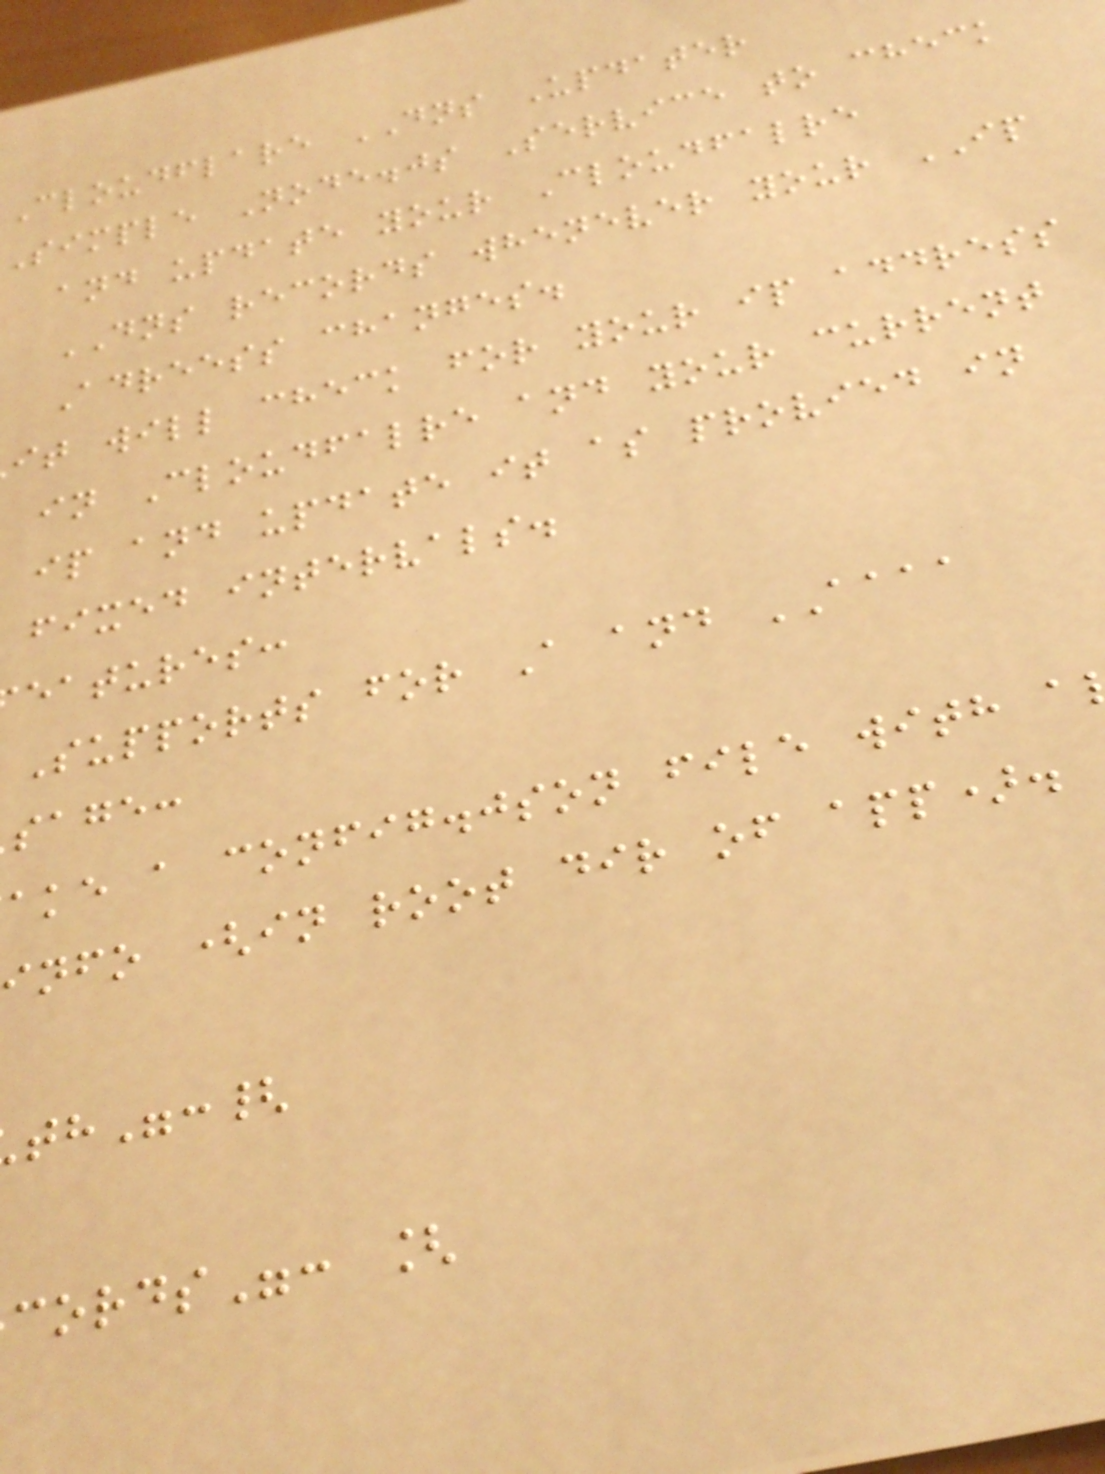Cloudflare DNS Updater
Simple Node.js Service to check
and update your Cloudfalre
DNS records whenever your IP
Adreess changes.
it will check for your ip address
in Cloudfalre and your current
ip and update it as provied in
fixed intervals.
eatures:
Supports for A and AAAA
sage:
ake a config.json file with a
info (in root dir of app).
th":{
cords": [
